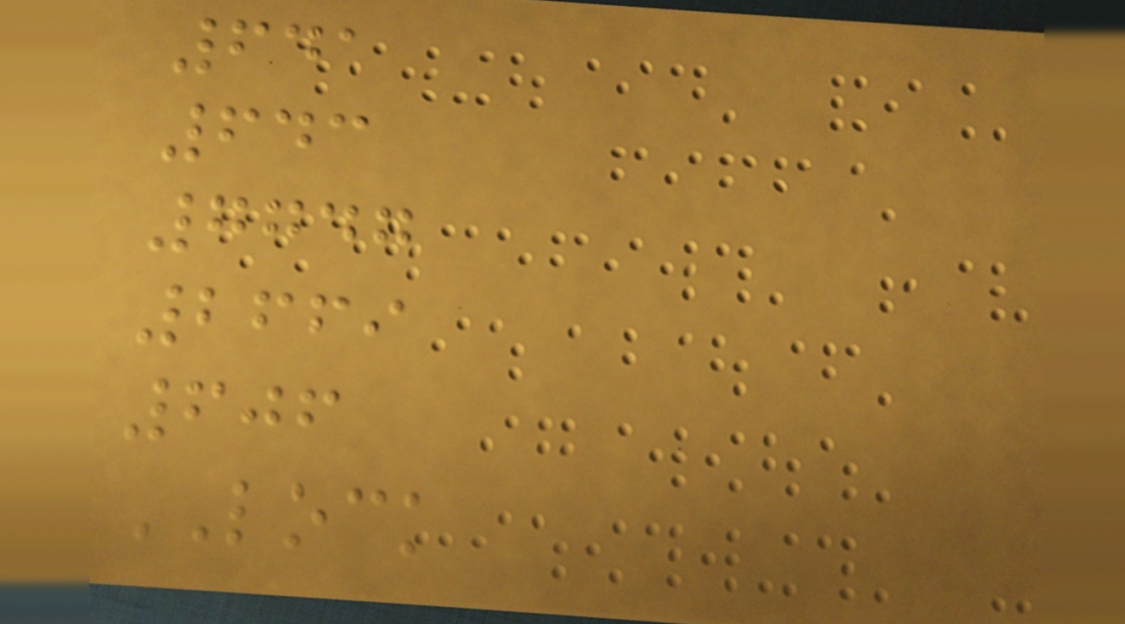641
643
7747
2669
606
LOCK
